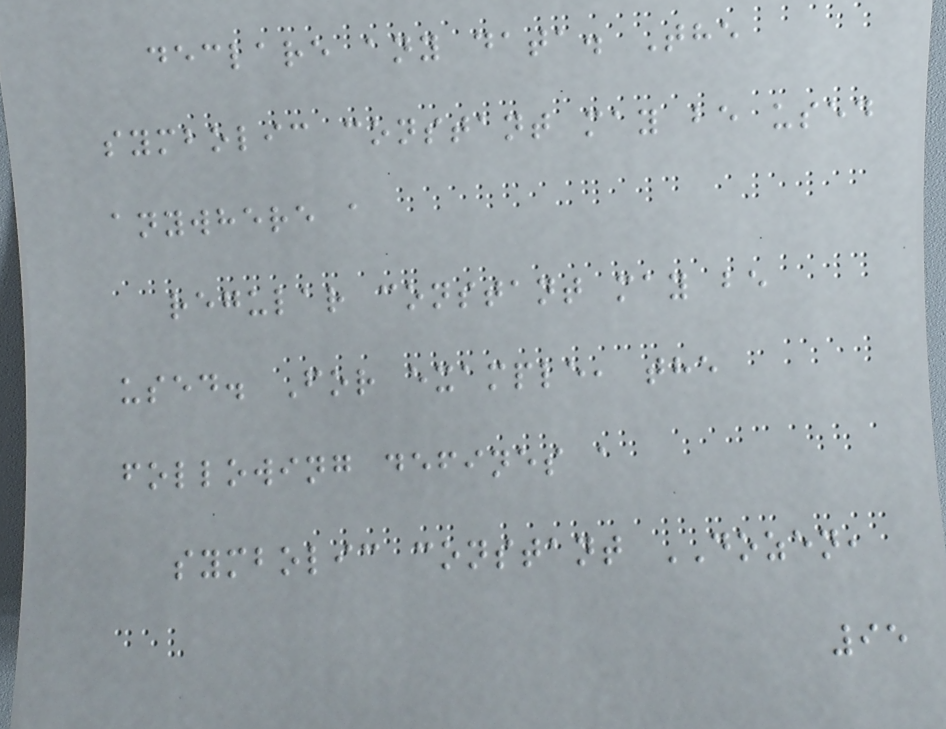declare any data. The
symbolic constant may be used
anywhere a
regular constant may be
used. For example, the
following defines a
symbolic constant DOZEN,
95
